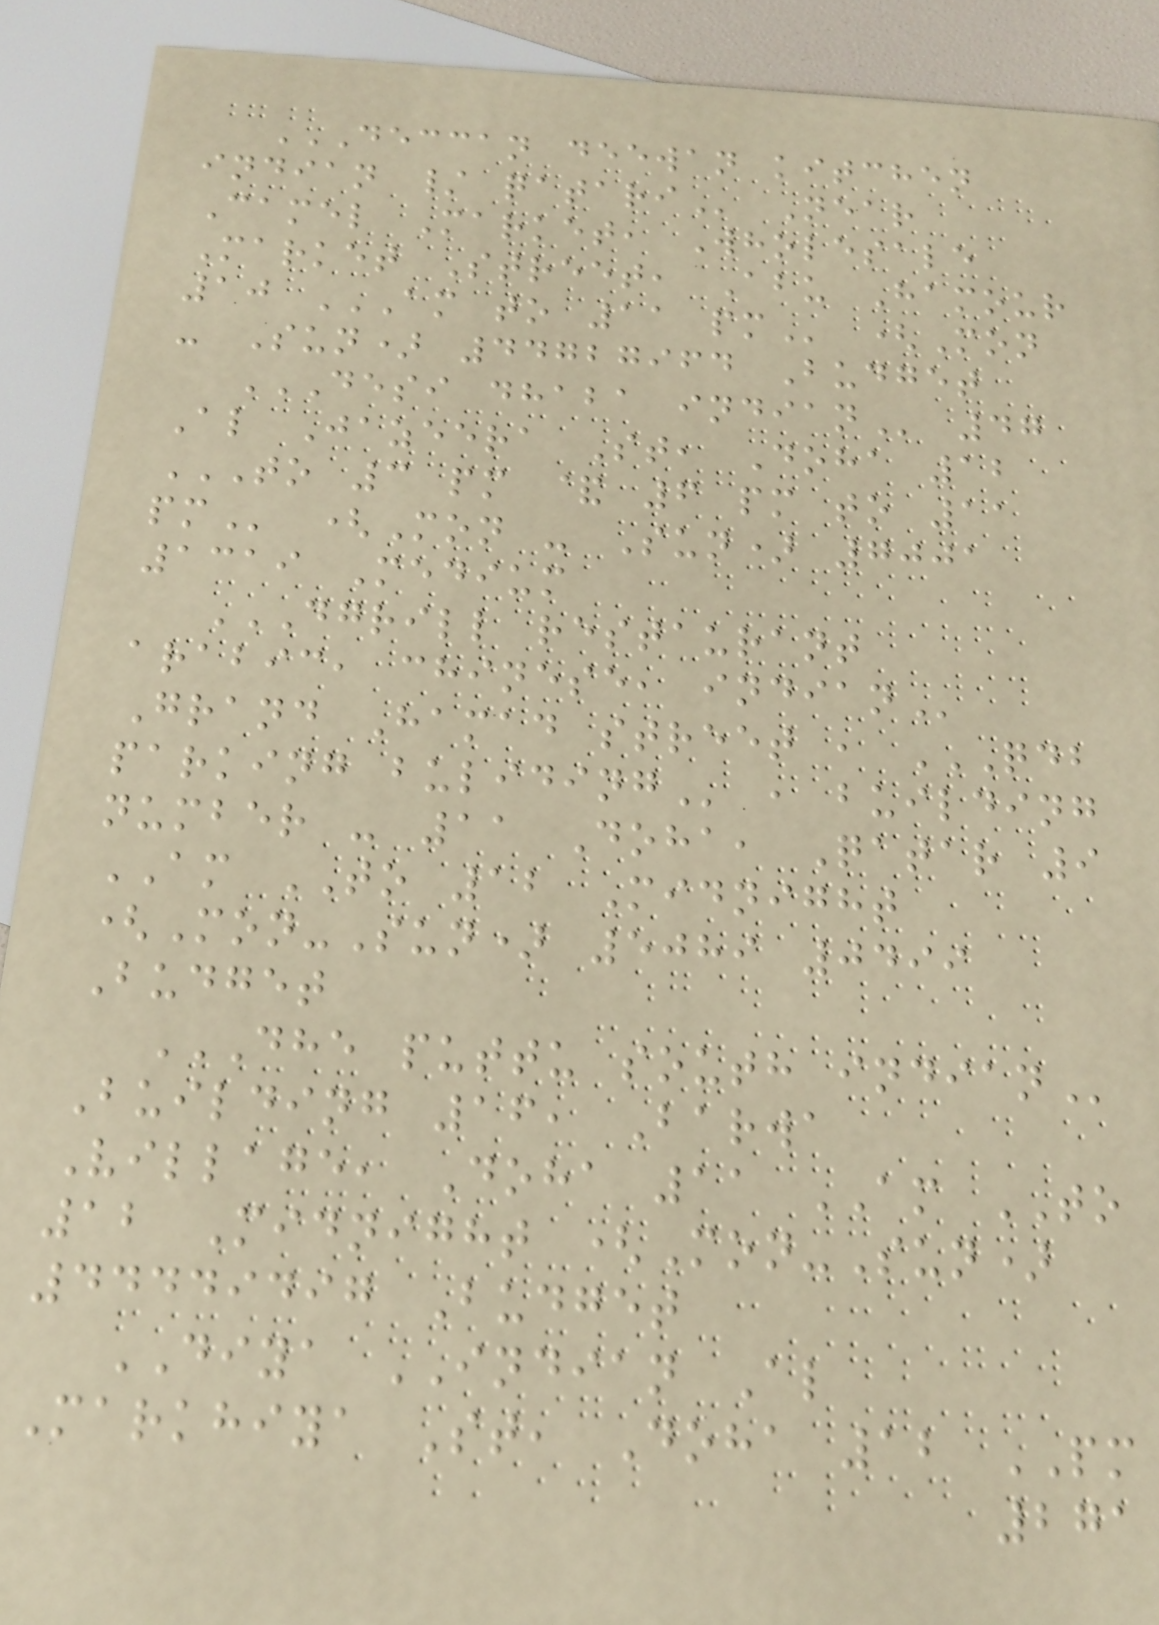DECCAN DEEWAN KITCHEN
INDIAN / QATARI Near
Camel Market, Wholesale
Market Street, Abu Hamour
10 AM TO 11 PM (Mon
- Sun) 44727964 Budget
DESI DHABA INDIAN 47
Al Jazeera St, Doha 12
TO 3 PM & 6 PM TO 11
PM (Mon - Sun) 7001
1319 Medium
DGRILL RESTAURANT
ARABIC, CHINESE, INDIAN
Grand Hamad street , QDB
PARKING BULIDING , building
number - 11 Doha, Qatar 9
AM TO 12 Midnight
(Mon-Sun) 5089 0499
Budget
DHE PUTTU SOUTH INDIAN
Building 16, Barwa
Village, Doha 11 AM TO
12 Midnight (Mon-Sun)
44449497 Budget
DIYA INDIAN Al
Markhiya St, Doha 12 PM
271
